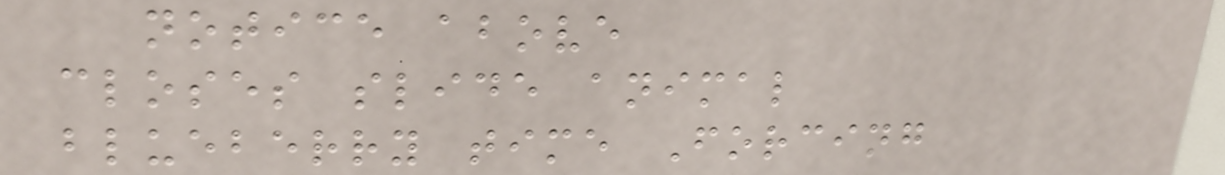notice above
closes slide animal
blueberry time Forcing
